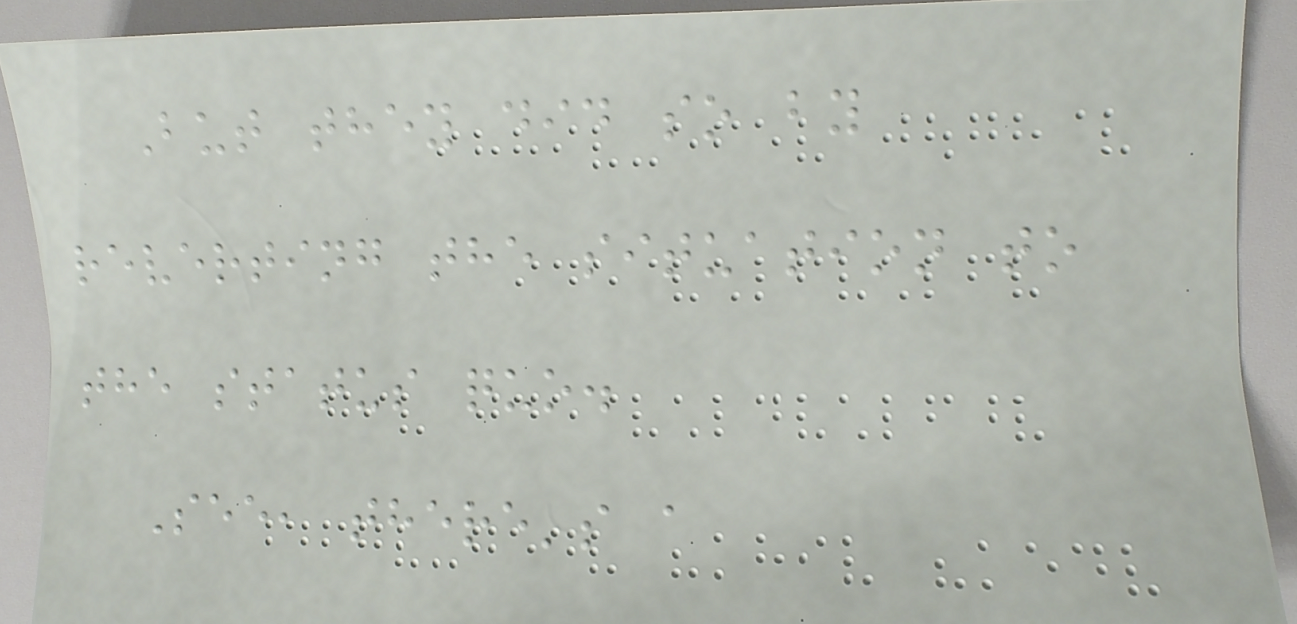But they did so by
reverting the situation to
the status quo.
See, there's a
